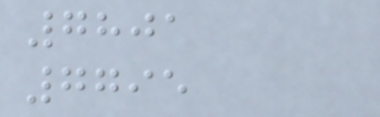7801
7795
